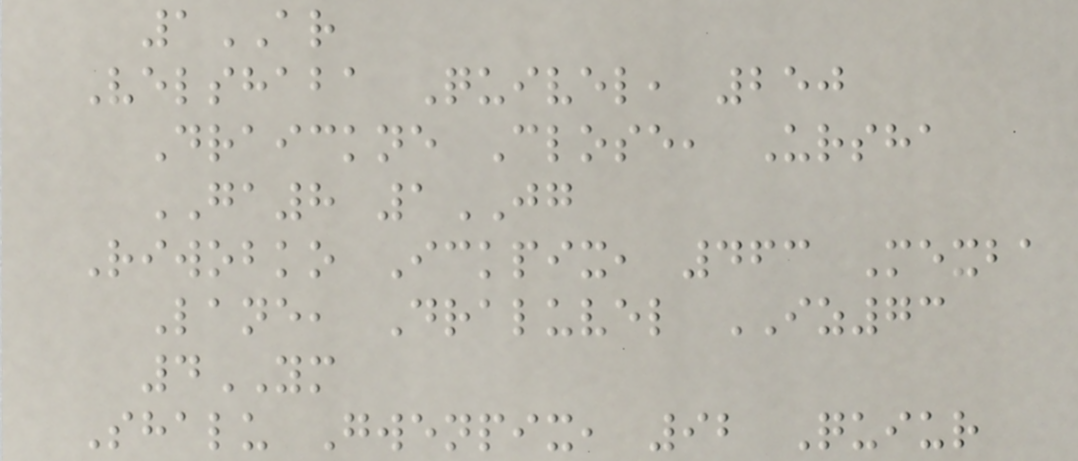1AR
Velshaba Quivel, 250
Draickne Close, Ursha
GA8 1JG
Riwobko Ickpix, 463 Mexba
Lane, Draluvel IZ73
4YM
Shalu Gwenpix, 92 Quiur
